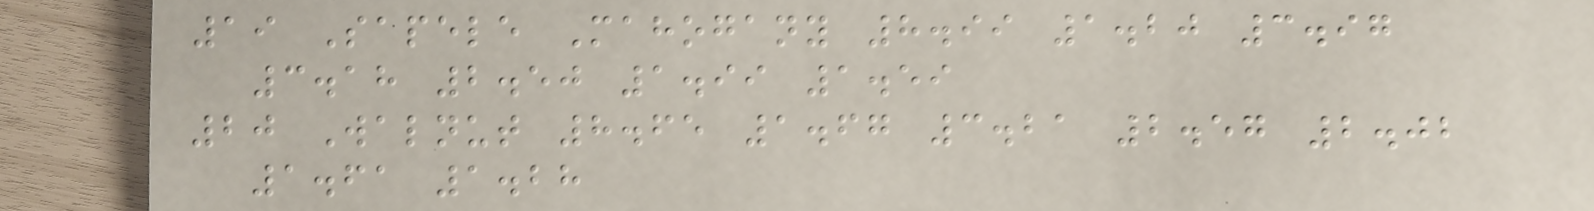19 Sapele Mahogany 8.99 1.20 3.97
3.18 2.50 1.99 1.59
20 Walnut 8.65 1.67 3.21 2.57 2.02
1.61 1.28
